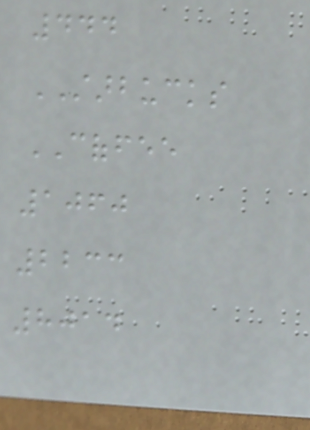444
STARBUCKS
COFFEE
1060
2233
8014
